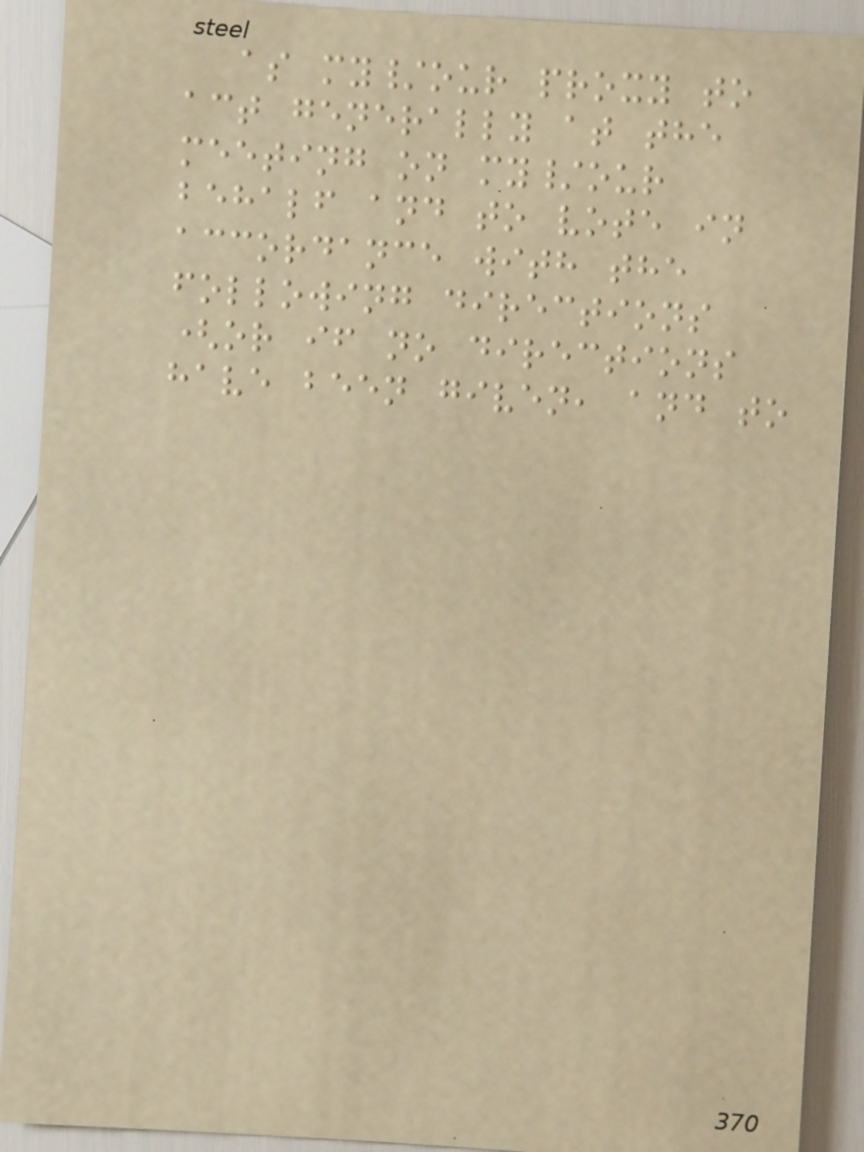as my/our proxy to
act generally at the
meeting on my/our
behalf and to vote in
accordance with the
following directions
(or if no directions
have been given, and to
